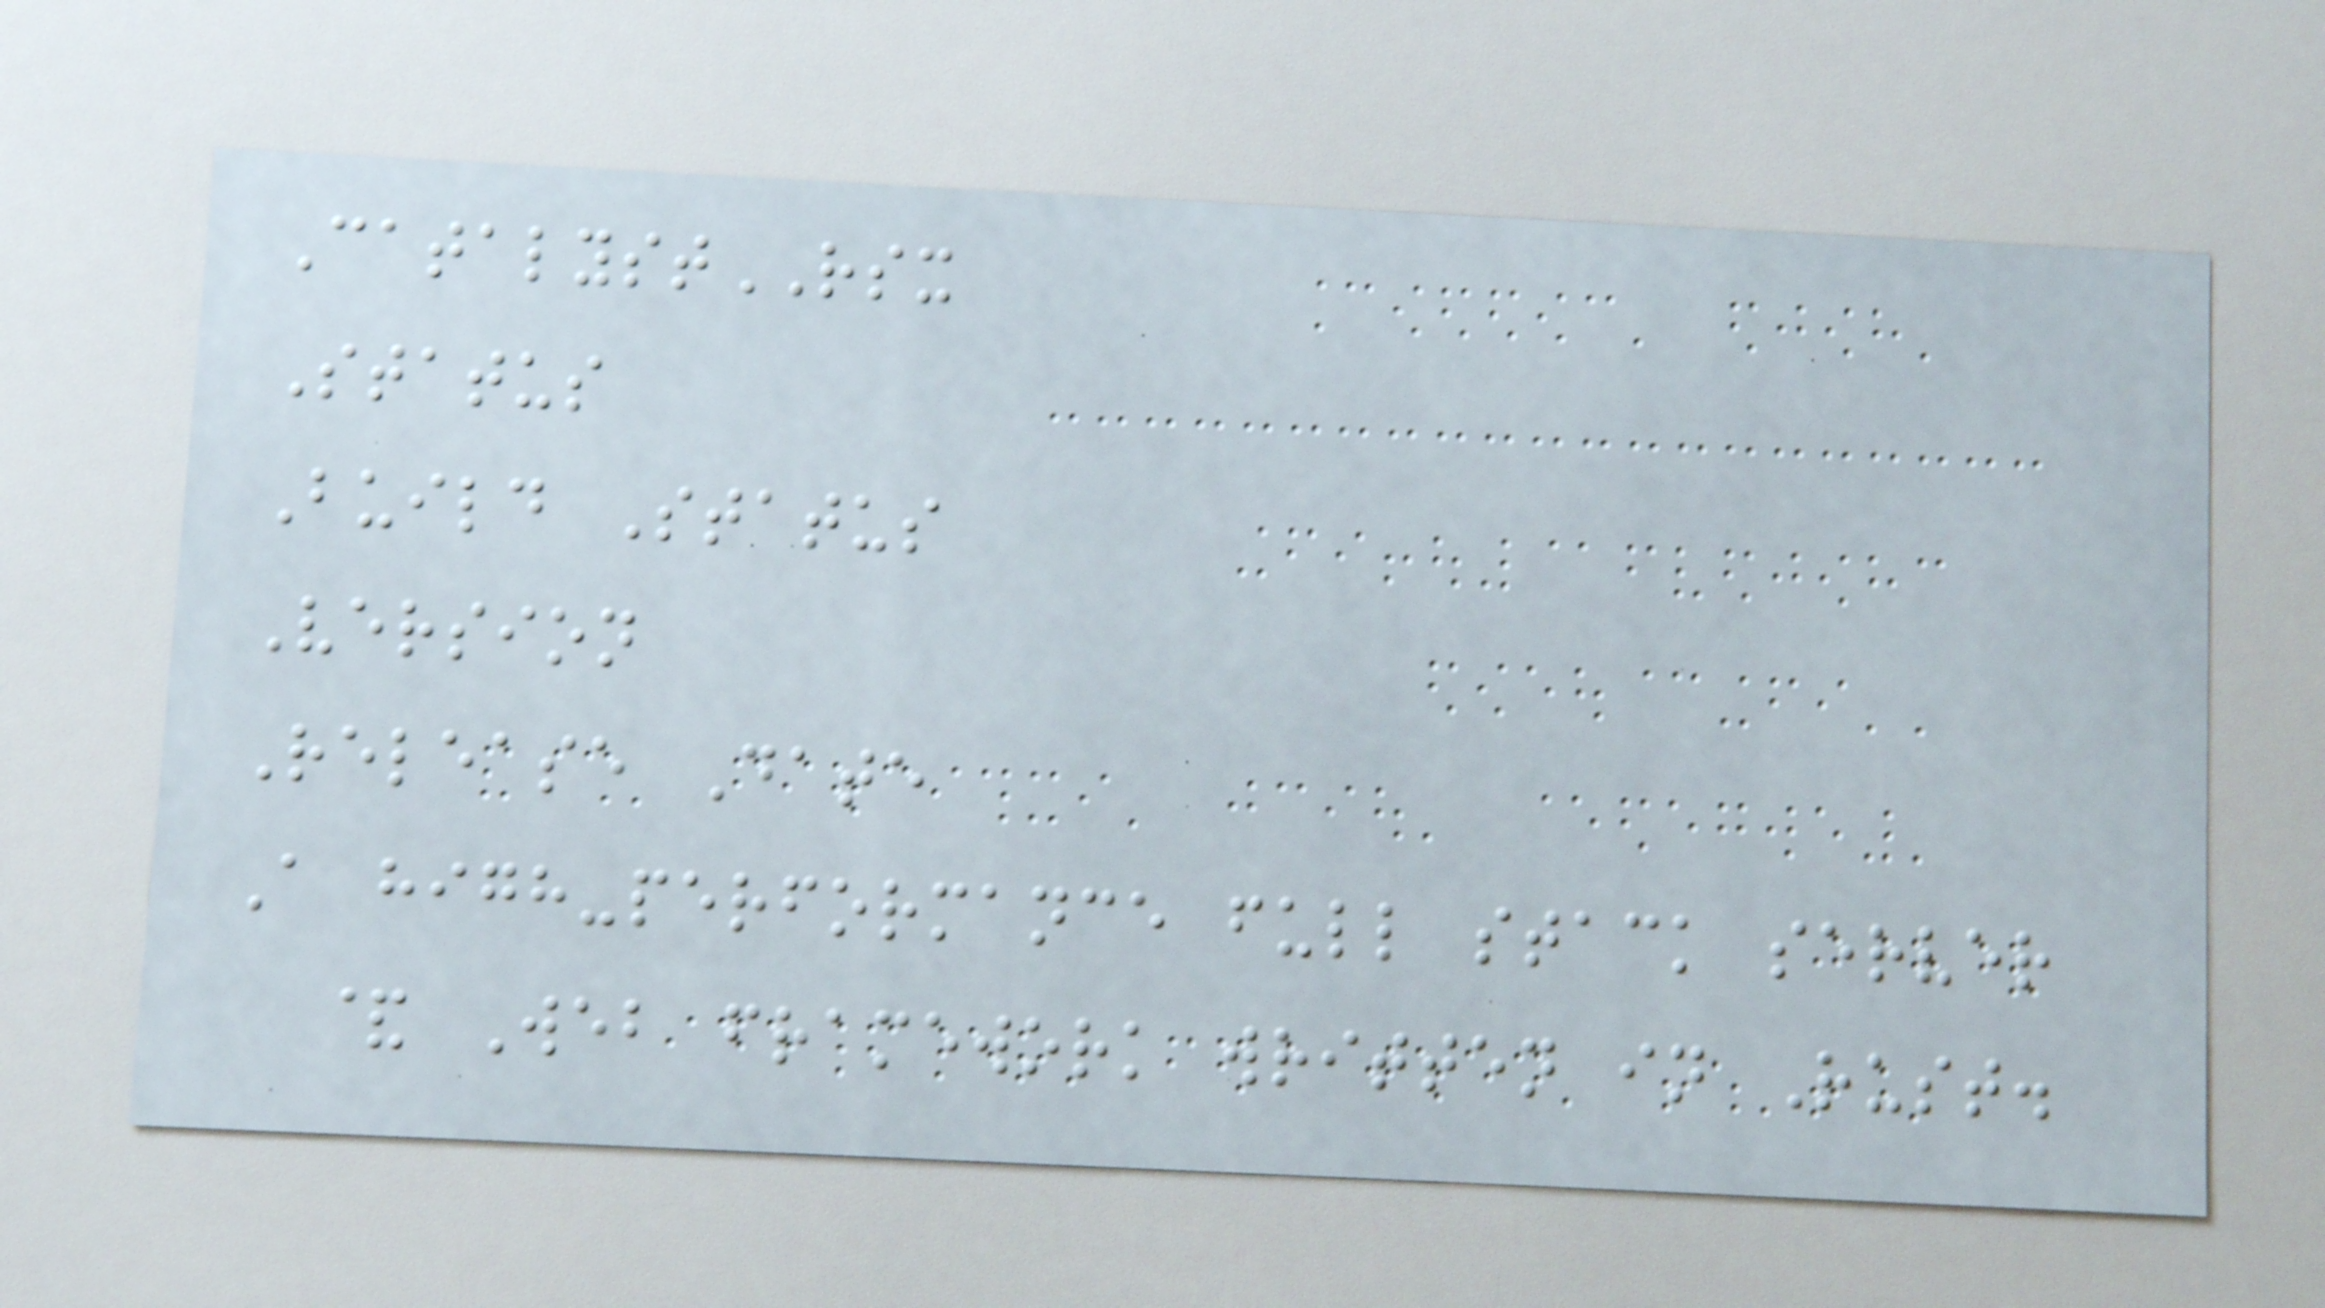CatalystRSX
Status
Build Status
Version
Release Date
A high-performance full stack server
& Web framework written in Rust.
